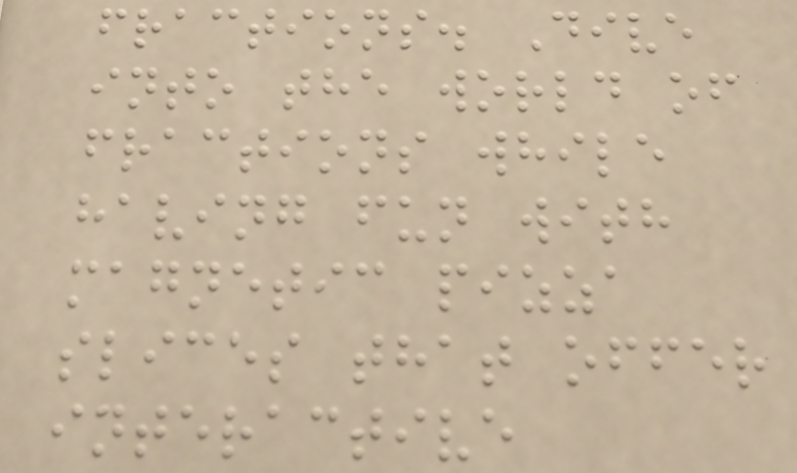fractions. Dive
into the world of
fractions while
having fun with
magnetic pizza
slices that offer
interactive
